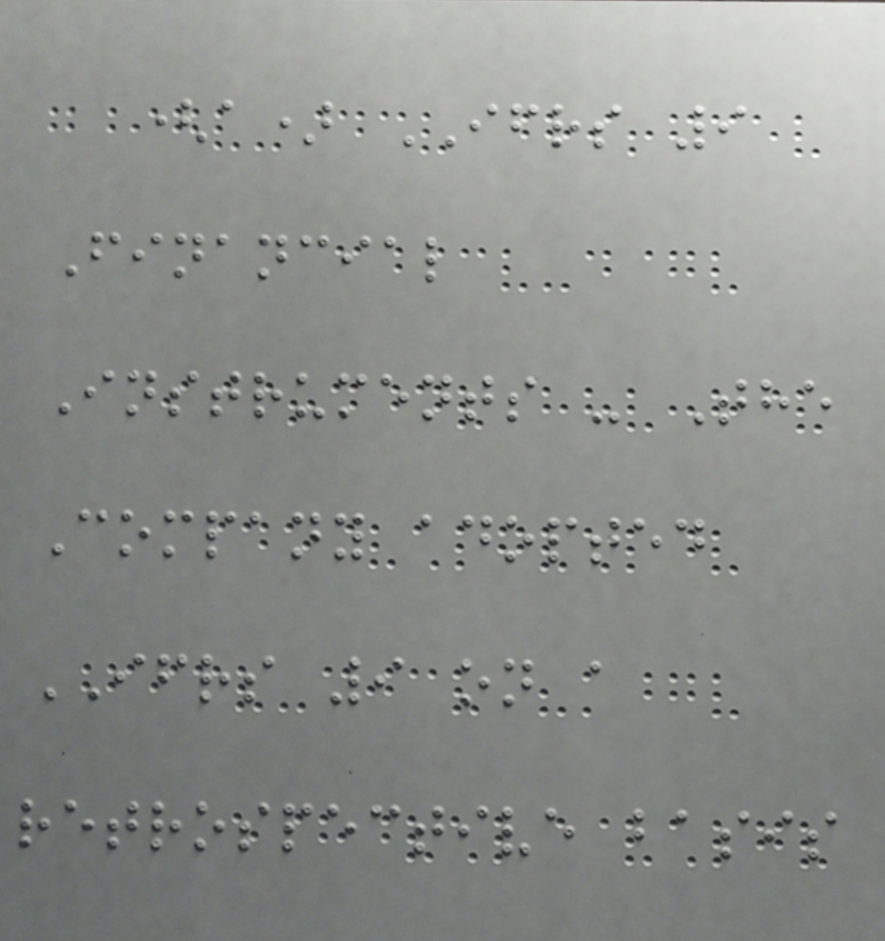(a) IFRS 9
Financial
Instruments - The
Company adopted
IFRS 9 on a
retrospective basis
